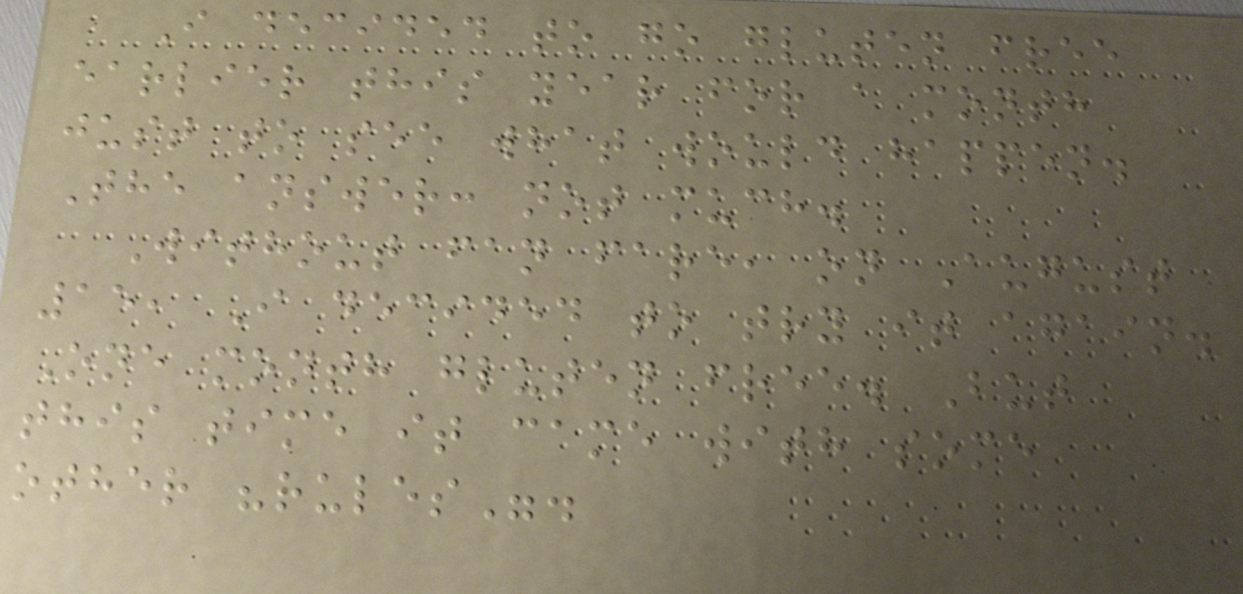I decided to go gluten free
earlier this year for a month
just to see what would happen.
The answer: not much.
Without fan fare, on August
15, I decided to try it again.
One month gluten free. But
this time it came with some
other "rules".
